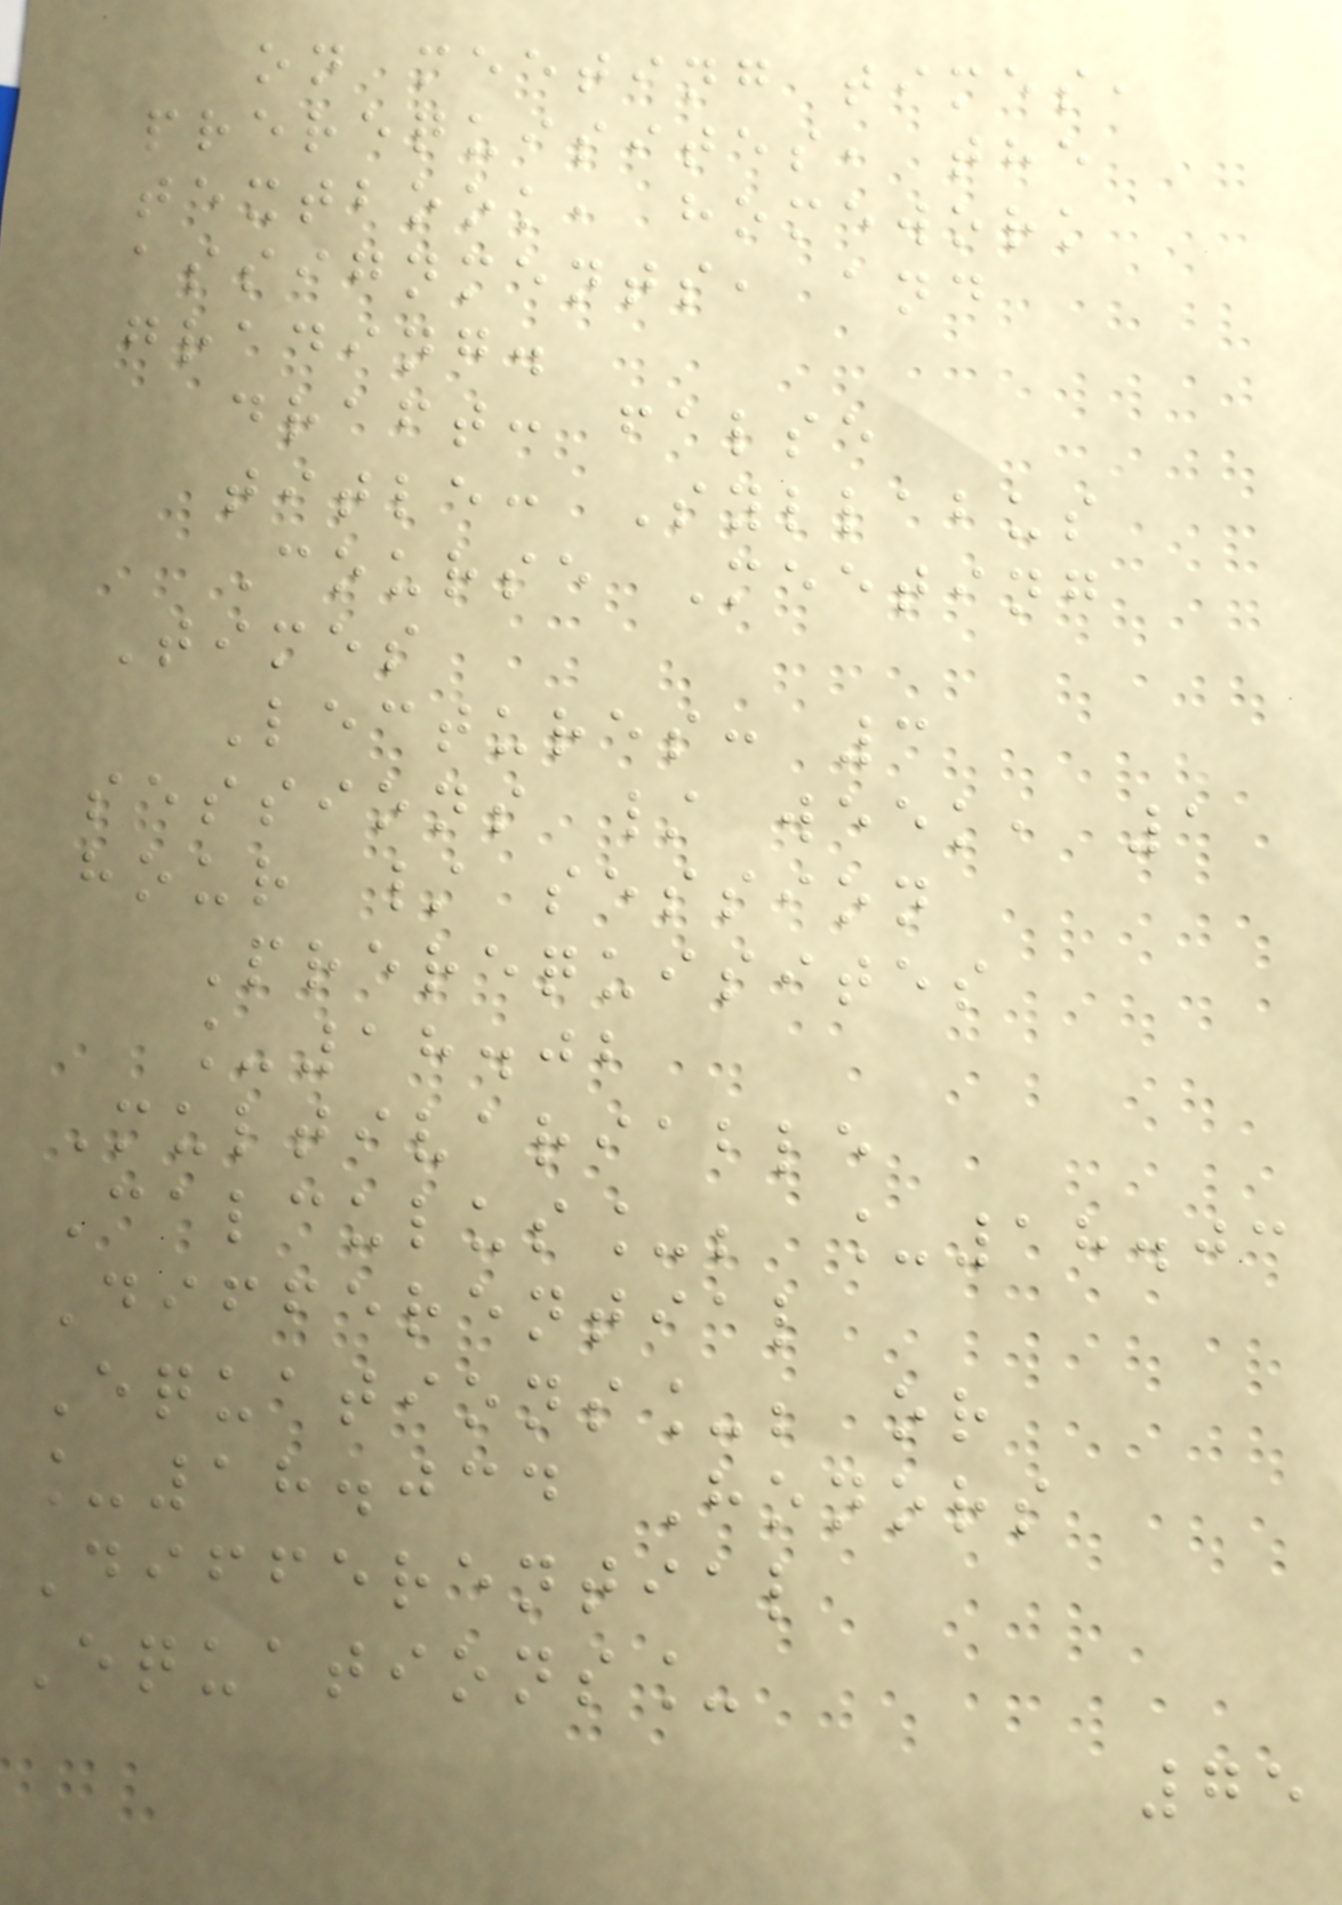on meeting times,
prerequisites, the
textbook, homework
assignments, and
grading.
draft: false
title: Syllabus
Course Meeting
Times
Lectures: 3
sessions / week, 1
hour / session
Prerequisites
_18.02
Multivariable
Calculus_; _18.03
Differential
Equations_; or
_18.034 Honors
Differential
Equations_
75
